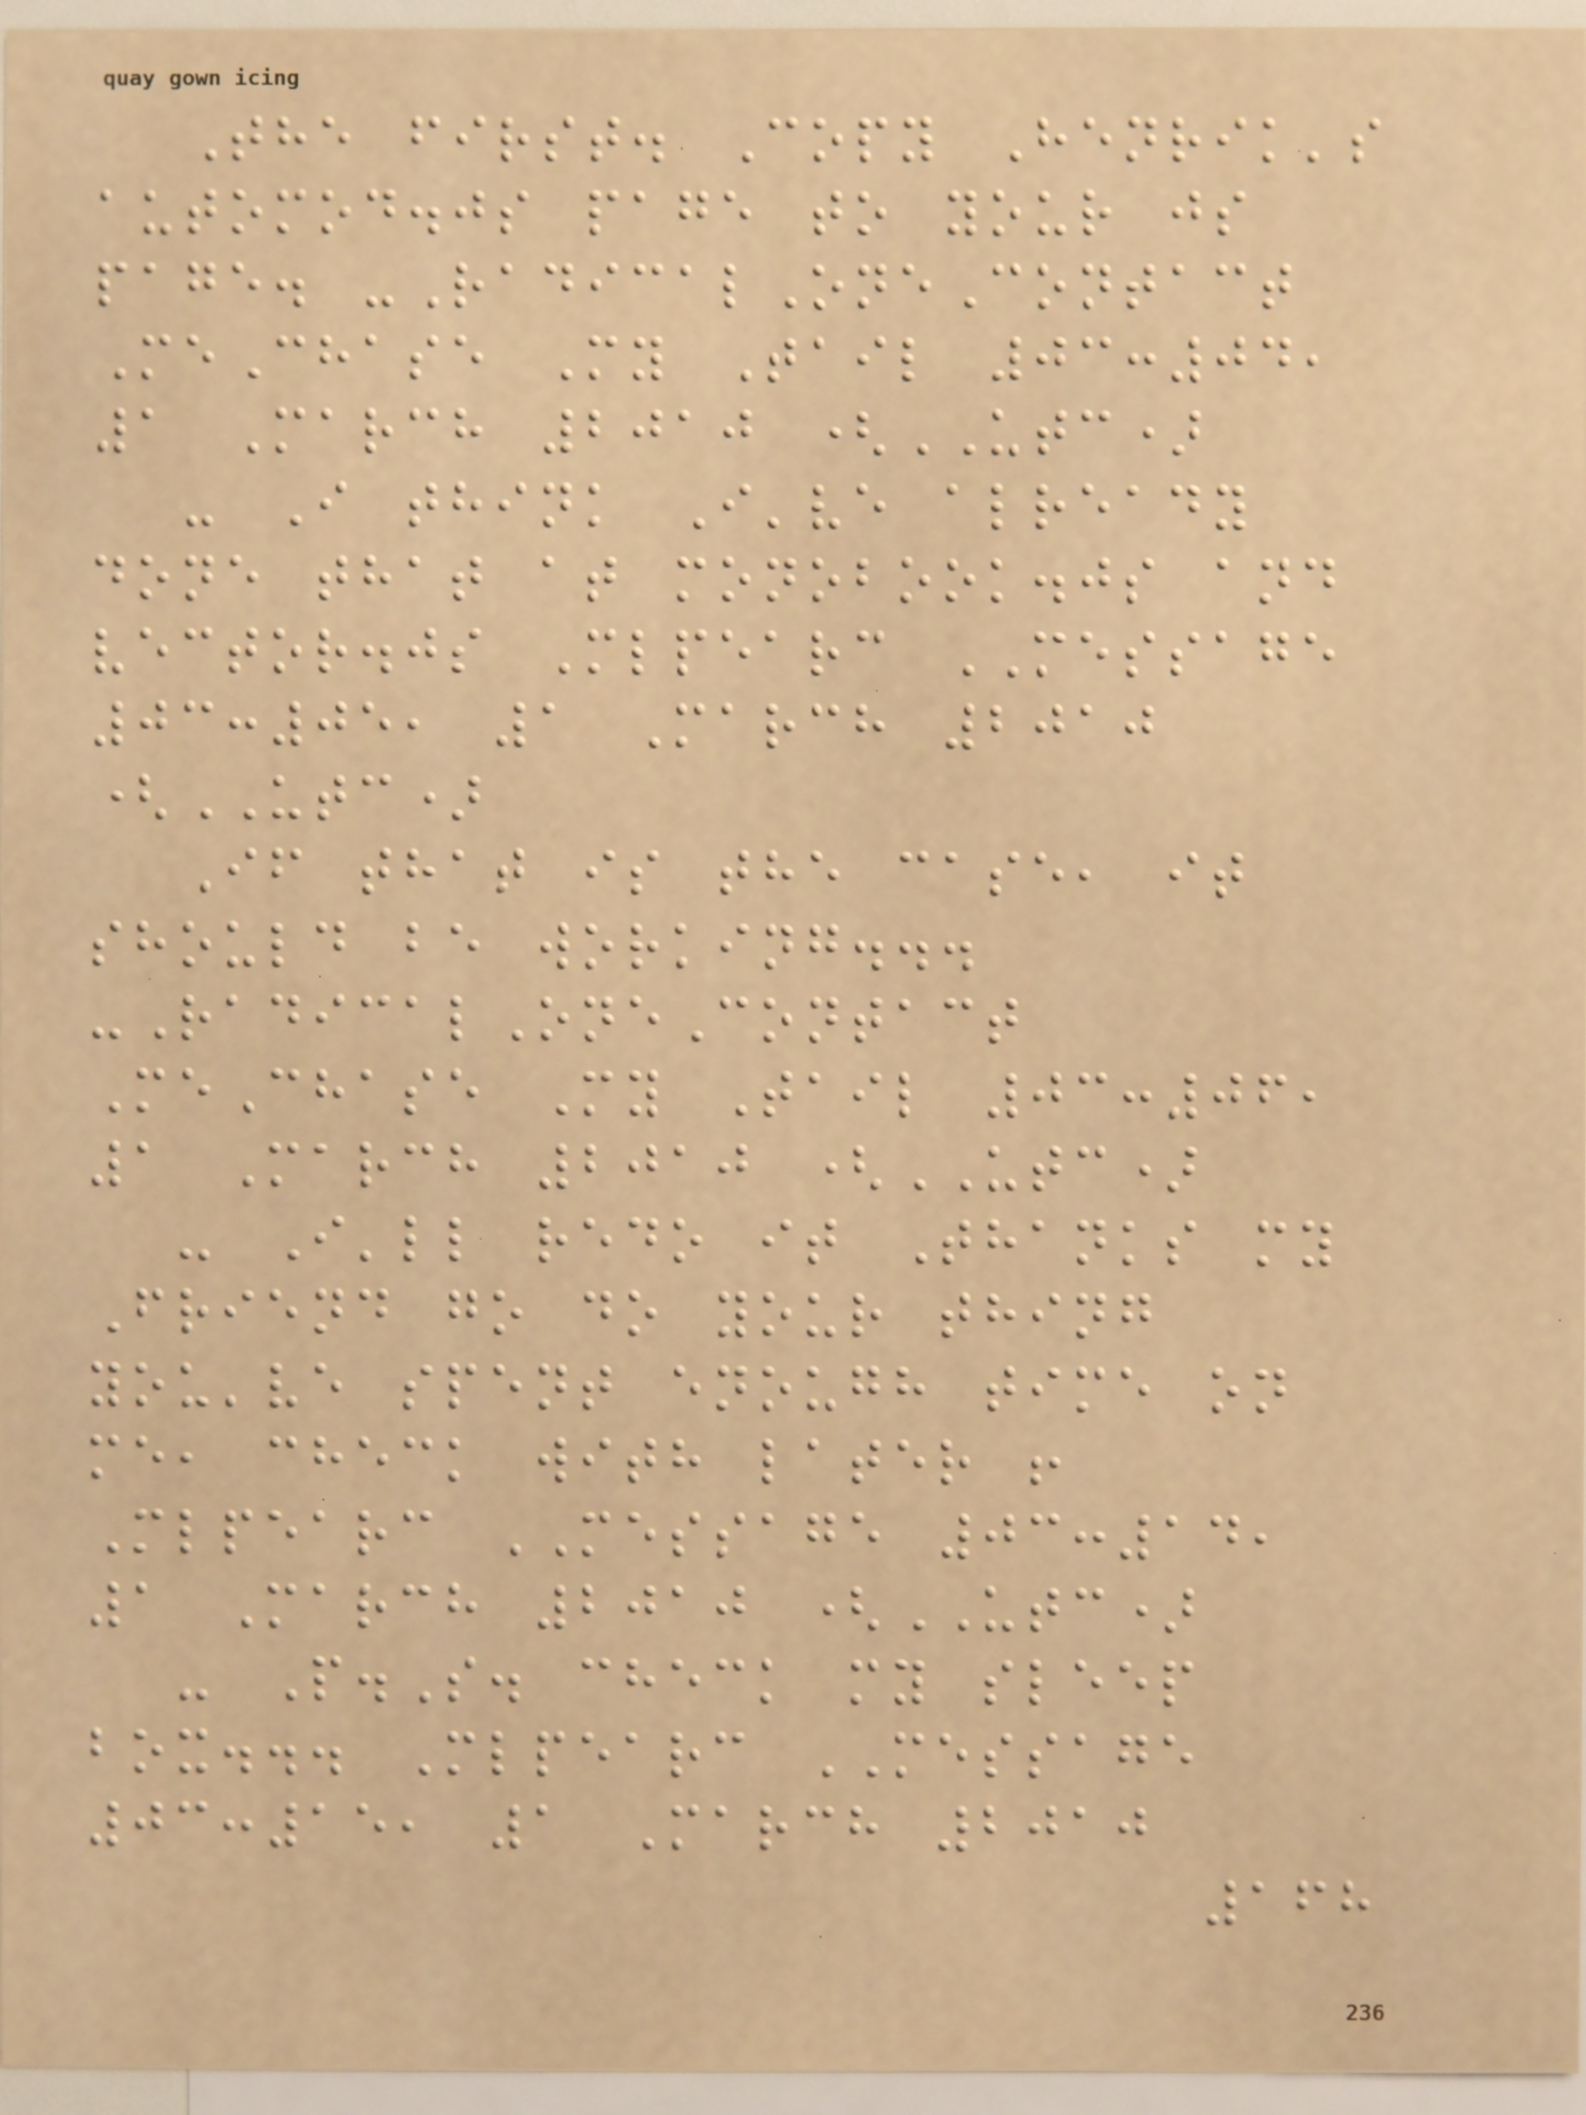The first. Copy Henrik's
automod.js page to your js
page. -RadicalOneContact
MeChase My Tail 03:04,
1 March 2010 (UTC)
- I think I've already
done that at monobook.js and
vector.js Mlpearc MESSAGE
03:05, 1 March 2010
(UTC)
If that is the case, it
should be working...
-RadicalOneContact
MeChase My Tail 03:06,
1 March 2010 (UTC)
- I'll redo it Thanks my
Friend go do your thing
you've spent enough time on
me, check with later !
Mlpearc MESSAGE 03:14,
1 March 2010 (UTC)
- P.S. check my sleep
box... Mlpearc MESSAGE
03:15, 1 March 2010
168
